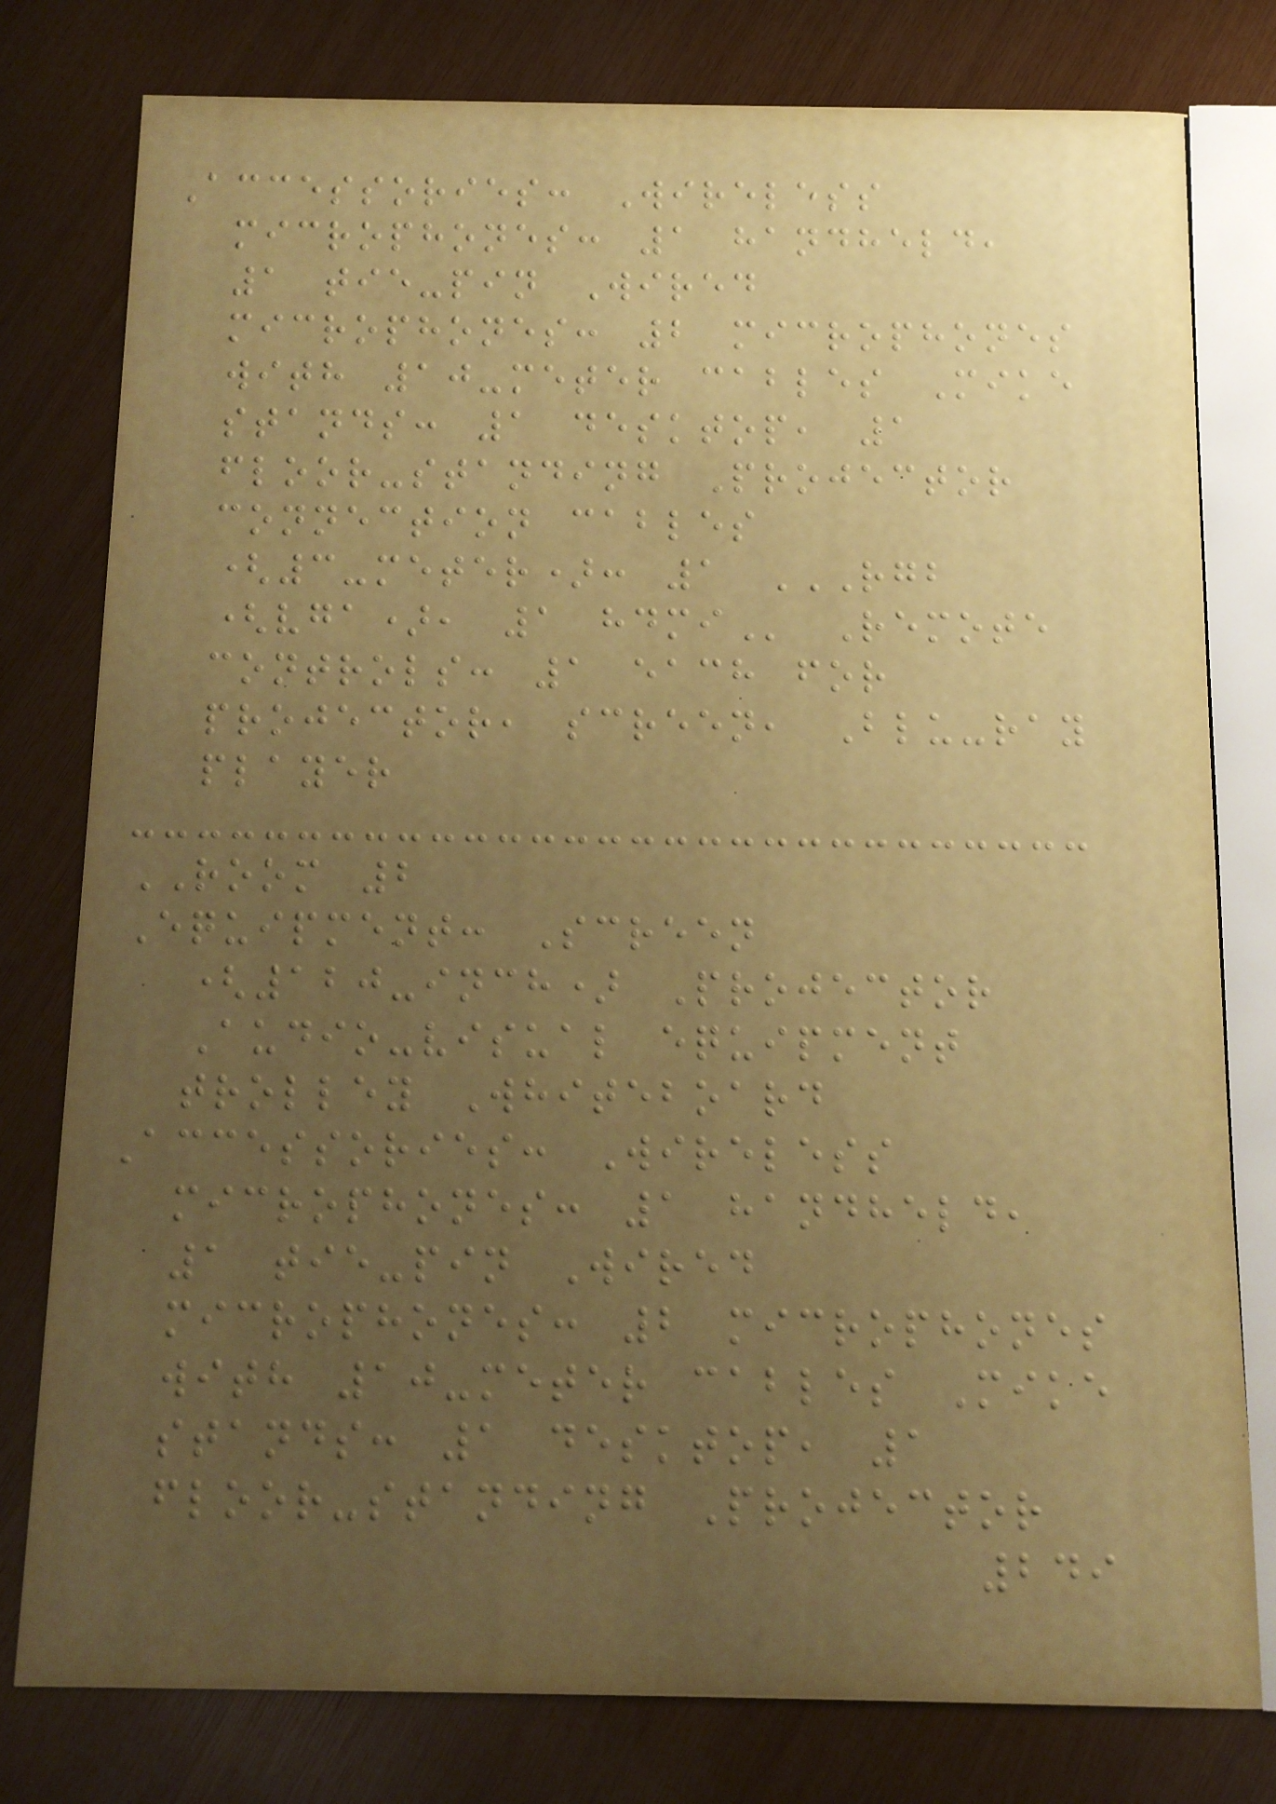Accessories: Wireless
microphones: 1 handheld,
1 tie-pin Wired
microphones: 2 microphones
with 10-meter cables Mike
stands: 1 desktop, 1
floor-standing Projector
connection cables
(3-meter): 1 RGB
(VGA), 1 HDMI Remote
controls: 1 each for
projector, screen, Blu-ray
player
ROOM 2
Equipment: Screen
(120-inch) Projector
Audio-visual equipment
trolley Whiteboard
Accessories: Wireless
microphones: 1 handheld,
1 tie-pin Wired
microphones: 2 microphones
with 10-meter cables Mike
stands: 1 desktop, 1
floor-standing Projector
249
